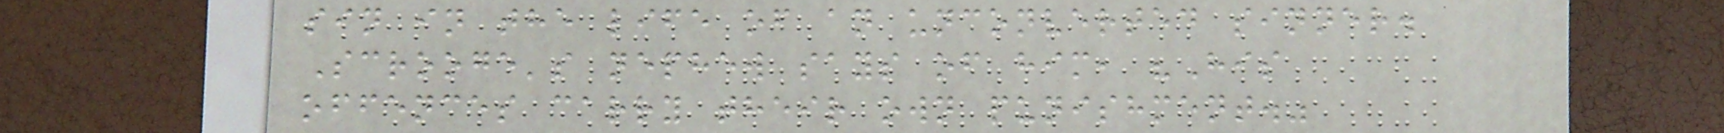sin in the life of an unconverted sinner.
Scrooge's nephew says of him, "His
offences carry their own punishment."
